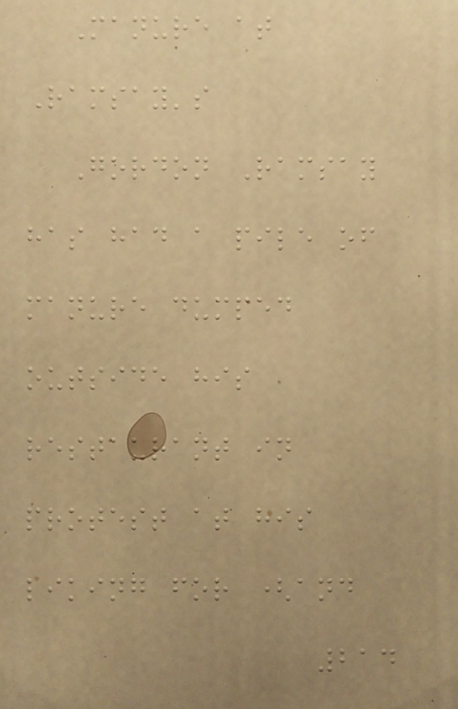Manure at
Ramsay's
Gordon Ramsay
has had a pile of
manure dumped
outside his
restaurant in
protest at his
liking for (and
214
